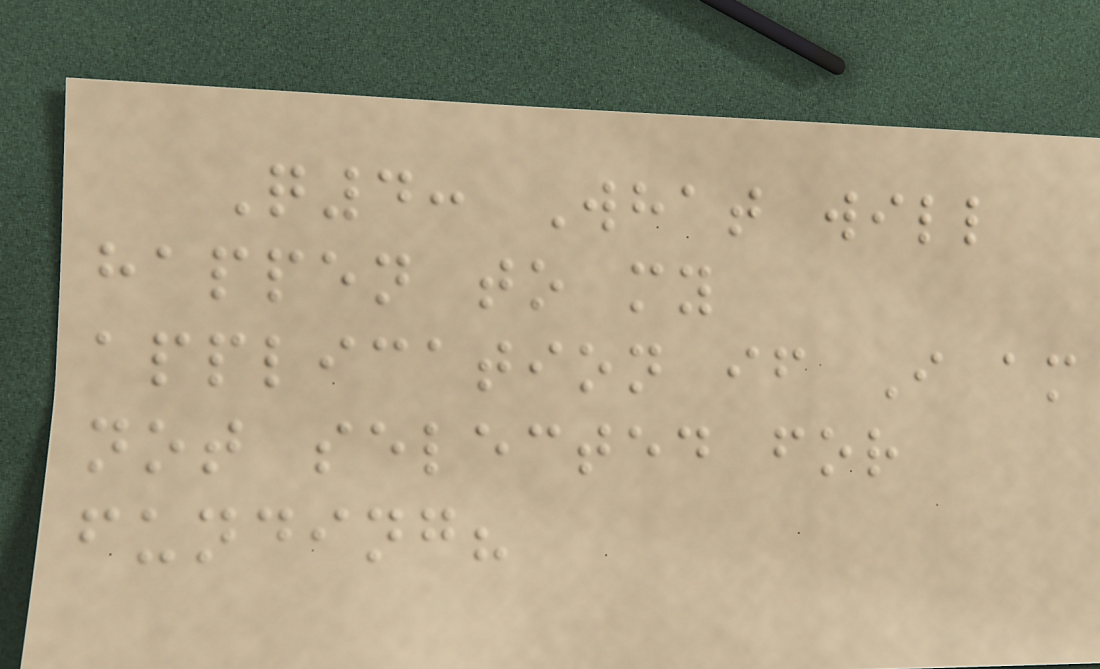Q4: What will
happen to my
application if I am
not selected for
funding?
